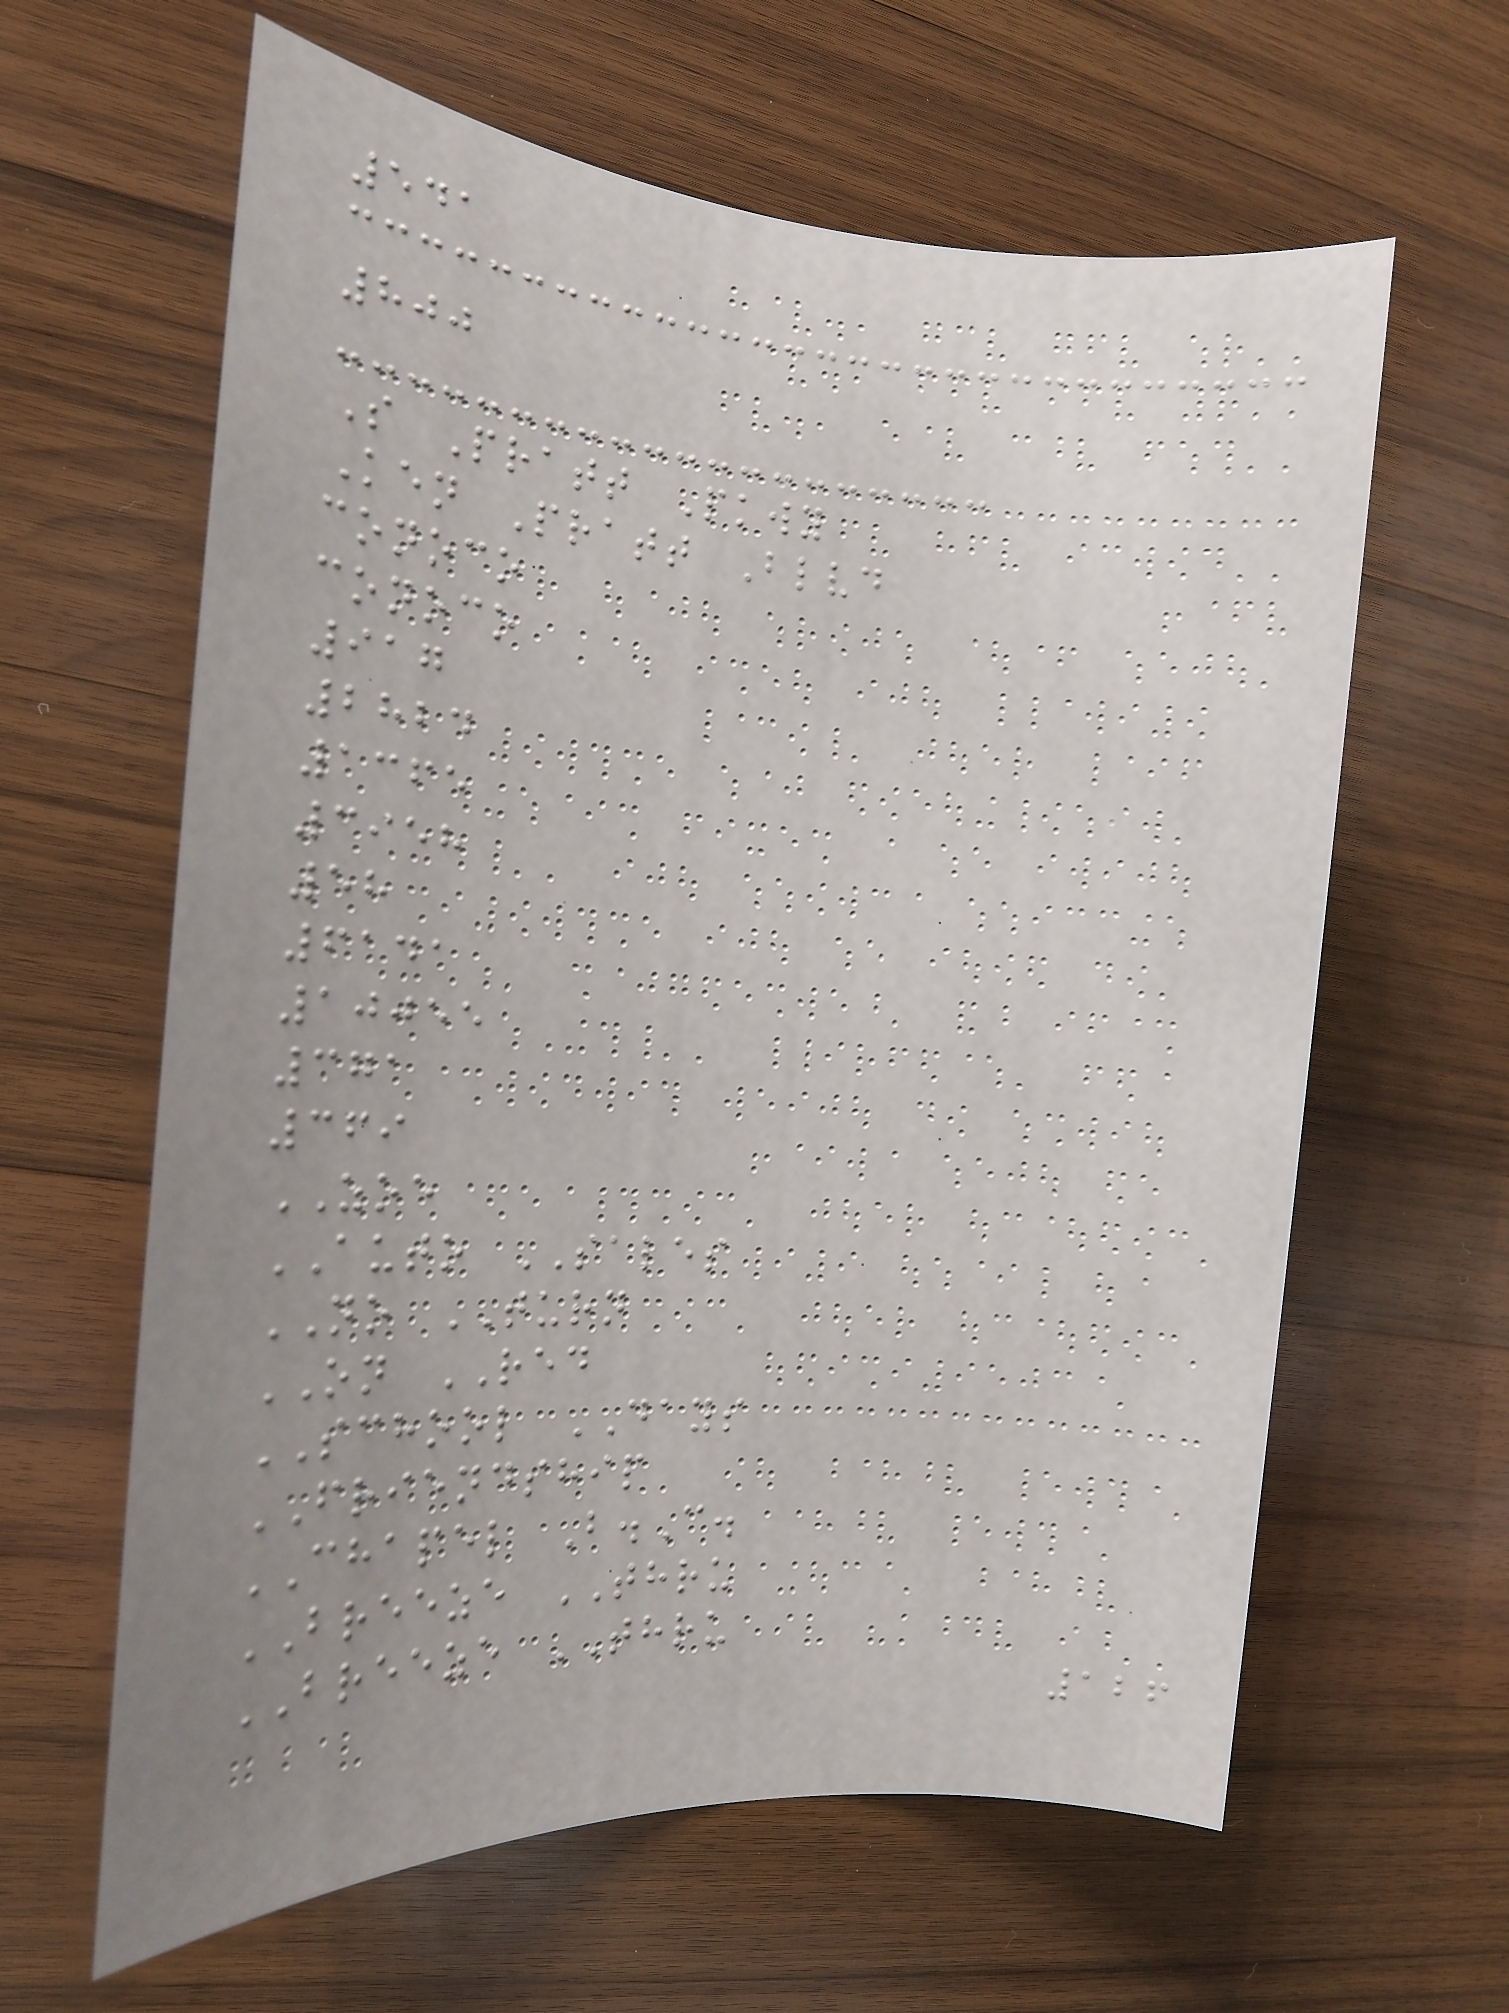541
800
S Pratt Pkwy
Ken Pratt Blvd
conoco
conoco
917
2824
1365
3958
58
6141
10055
371
369
ZOE
AUTO SALES
NO TURN
ON RED
SCHOOL DAYS
FRIENDSHIP
CHAPEL B.C.
BREEZE THRU
BREEZE THRU
126
